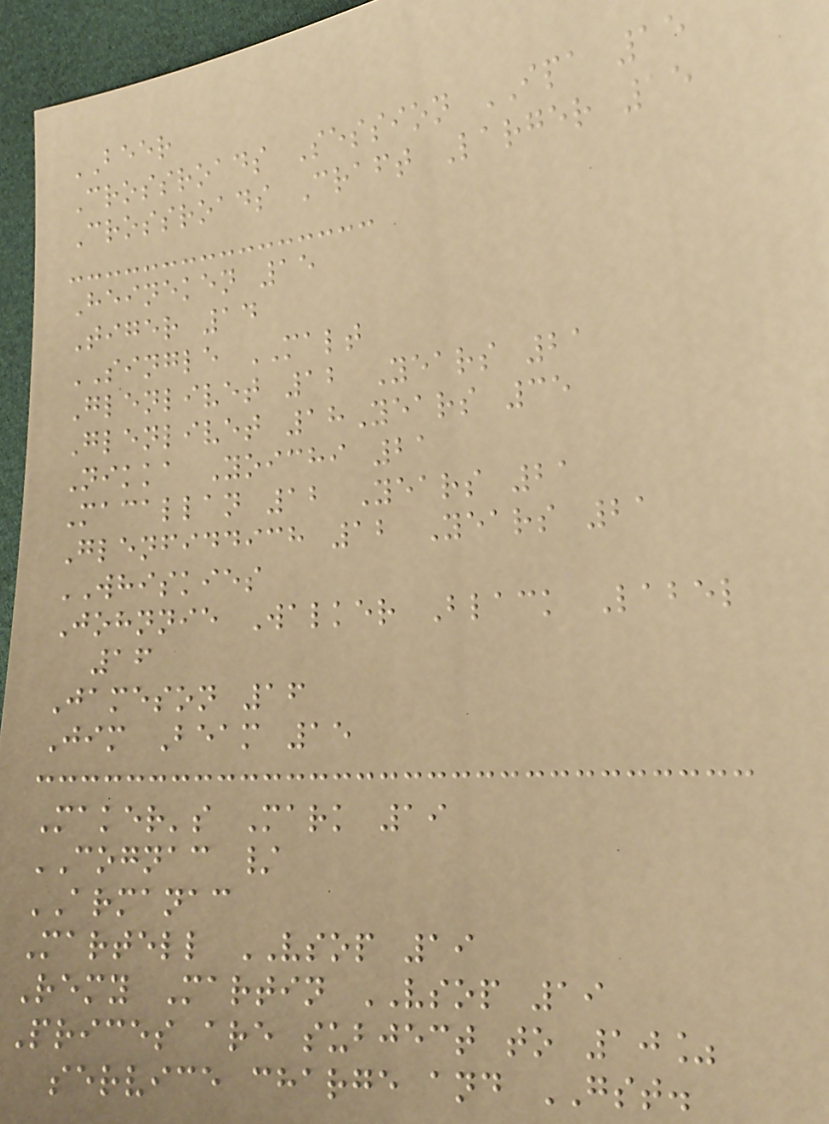BEER
Crossroads Session IPA 15
Crossroads Craft Larger 15
Heineken 15
Tiger 14
SINGLE MALT
Glenlivet 12 Years 21
Glenlivet 18Years 35
Nikka Yoichi 21
Macallan 12 Years 21
Glenfiddich 12 Years 21
WHISKIES
Johnnie Walker Black Label
16
Jameson 16
Jim Beam 15
Maker's Mark 19
COGNAC /
ARMANAC
Martell VSOP 19
Remy Martin VSOP 19
Prices are subject to 10%
service charge and GST.
